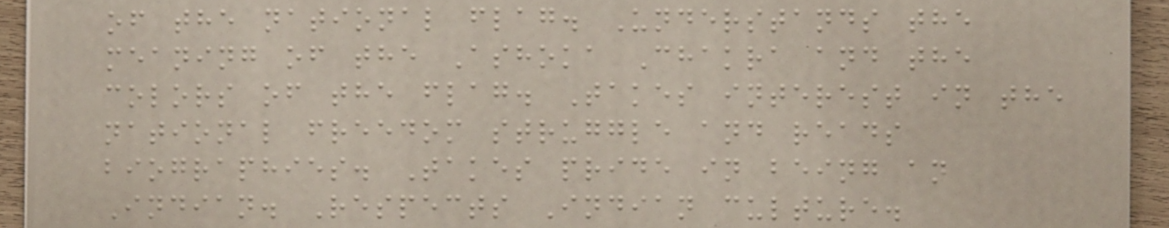of the national flag. Understands the
meaning of the Ashoka Chakra and the
colors of the flag. Takes interest in the
national freedom struggle and reads
biographies. Takes pride in being an
Indian. Respects Indian culture.
